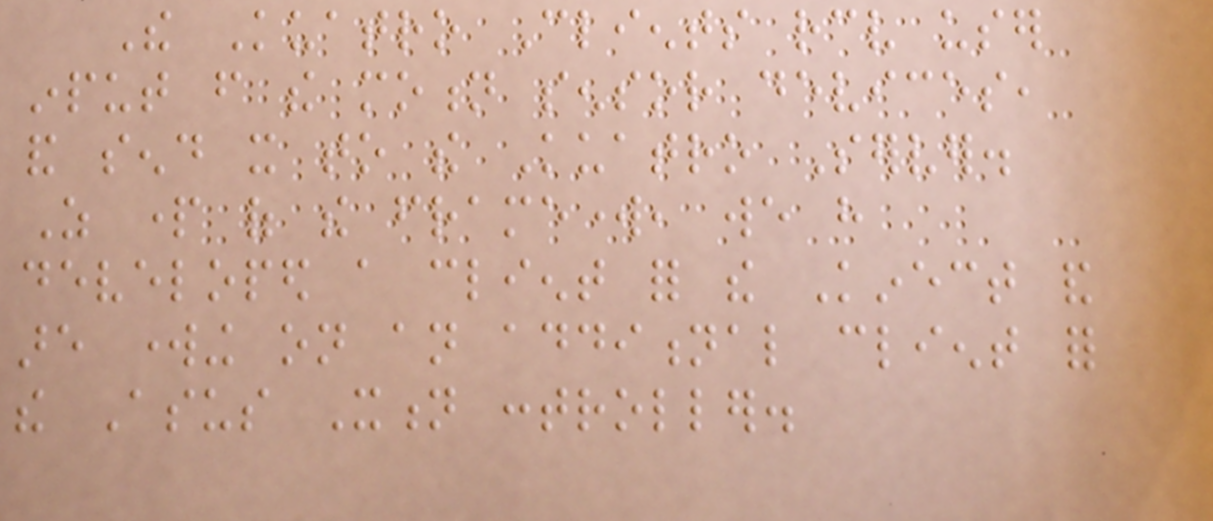The Kuatro Clients receive user
input from the motion sensor devices,
and send it to the Kuatro Server.
As part of the framework, we have
developed a client for the Kinect and
are working on an additional client for
the Asus Xtion controller.
